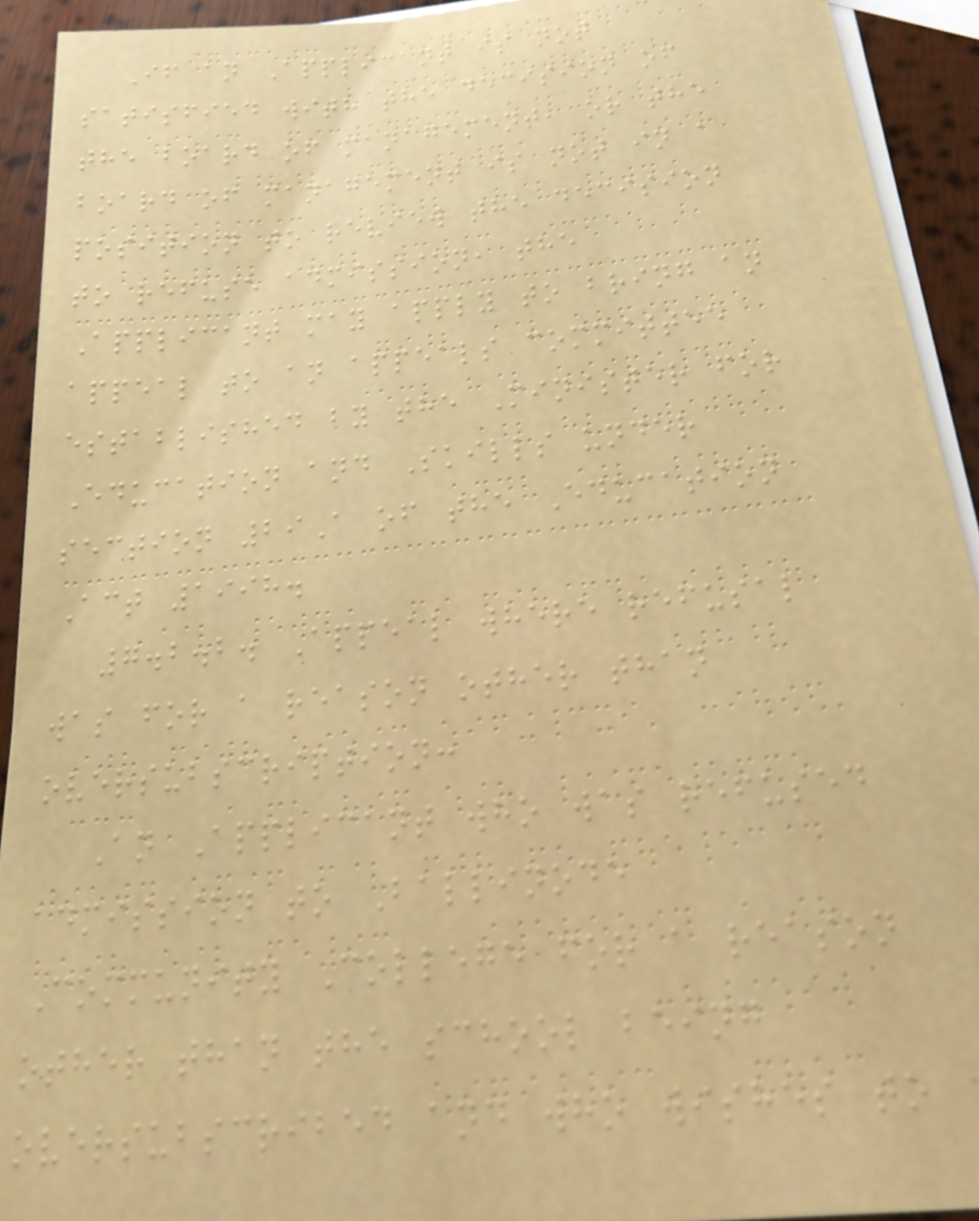If an Applicant is not
satisfied with the decision of
the board of management, or the
board of management is not in a
position to review the decision
to refuse admission, the
Applicant may apply to bring an
appeal to an appeals committee
established by the Minister for
Education and Skills under
section 29A of the Education
Act 1998.
7.2.2. Appeal where refusal
was for a reason other than
oversubscription:
An Applicant who was refused
admission to Ballinode
Community College for a reason
other than the school being
oversubscribed and who wishes to
